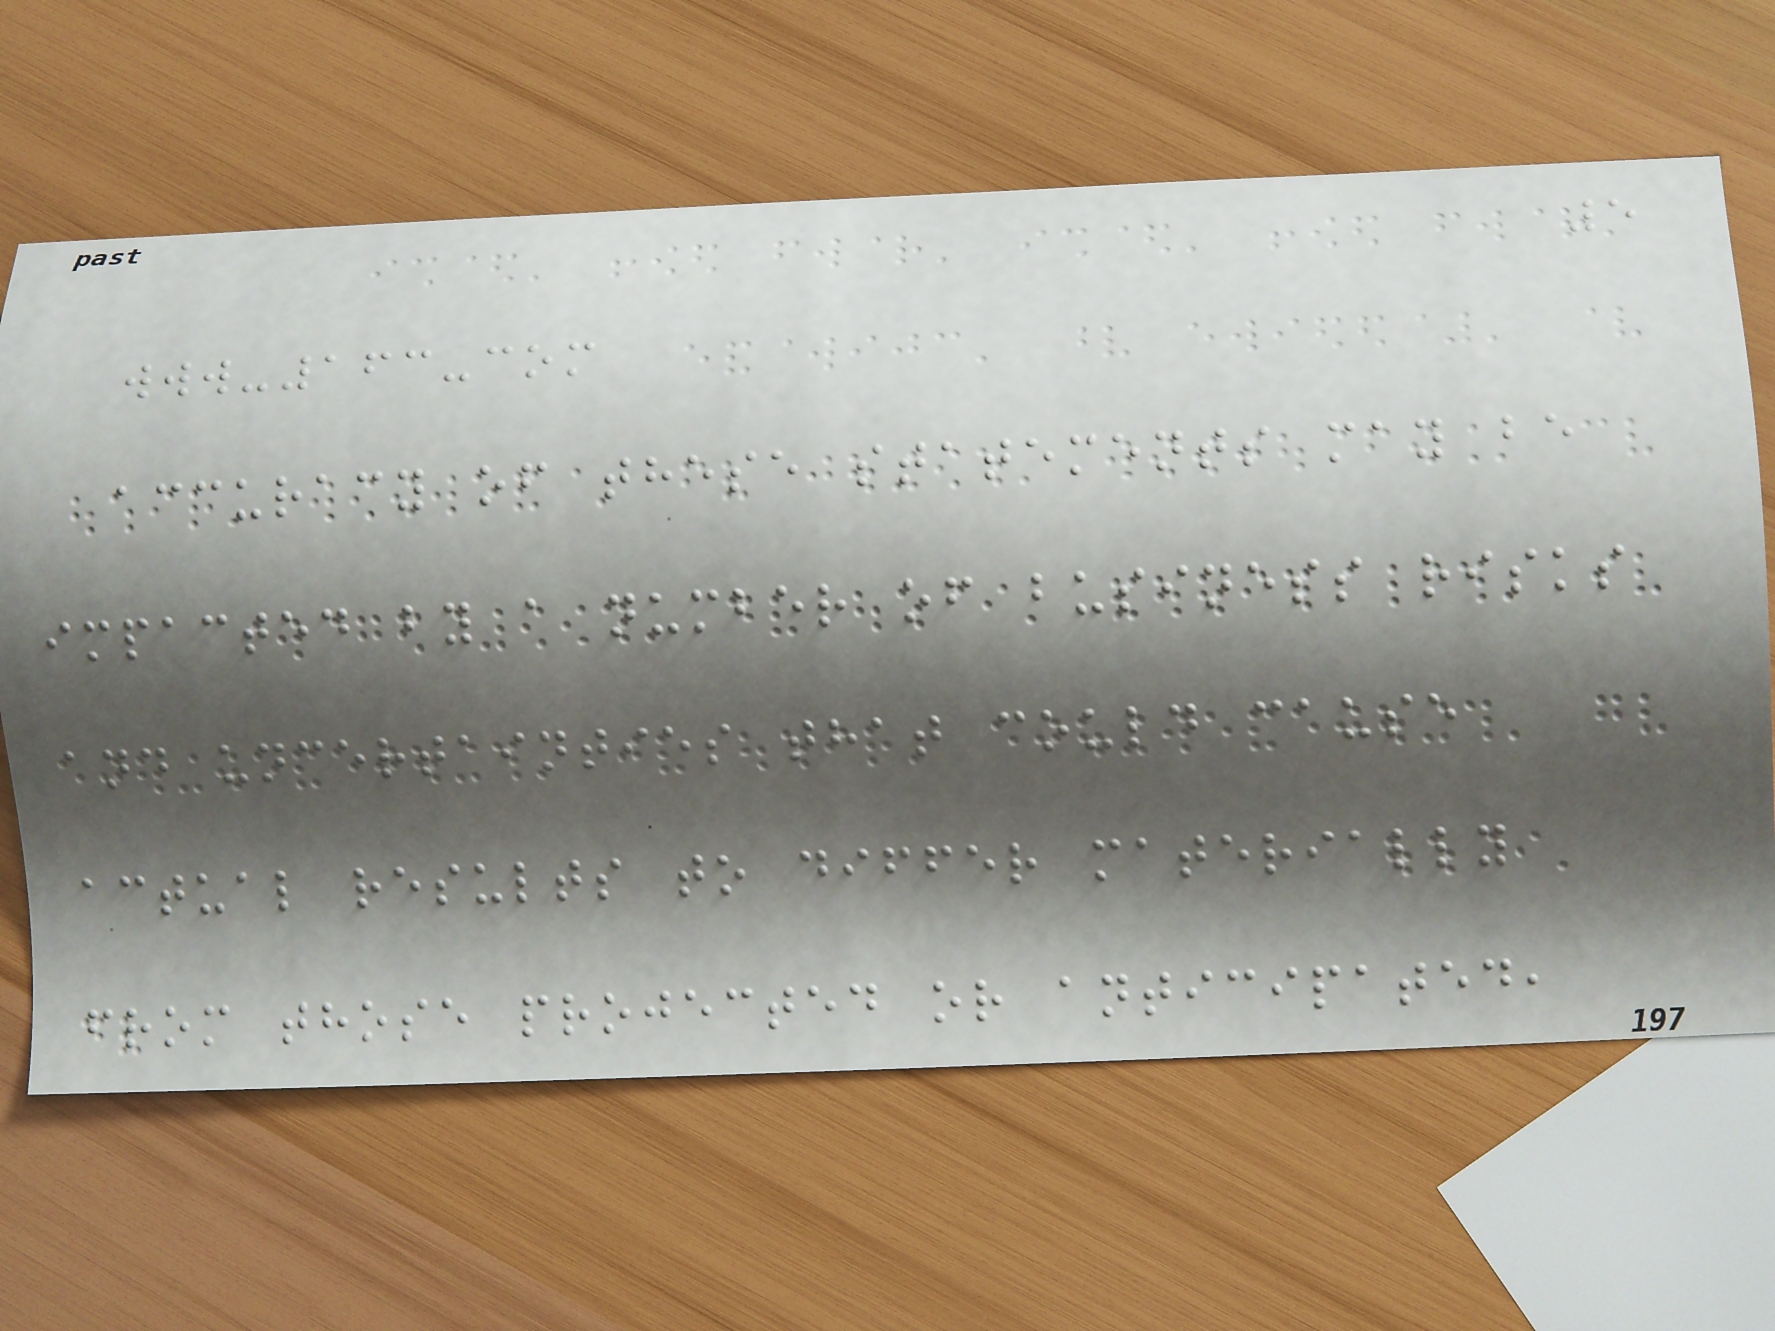5
www-163-com
accuracy of these statements may be
impacted by a number of business risks
and uncertainties that could cause
actual results to differ materially
from those projected or anticipated,
